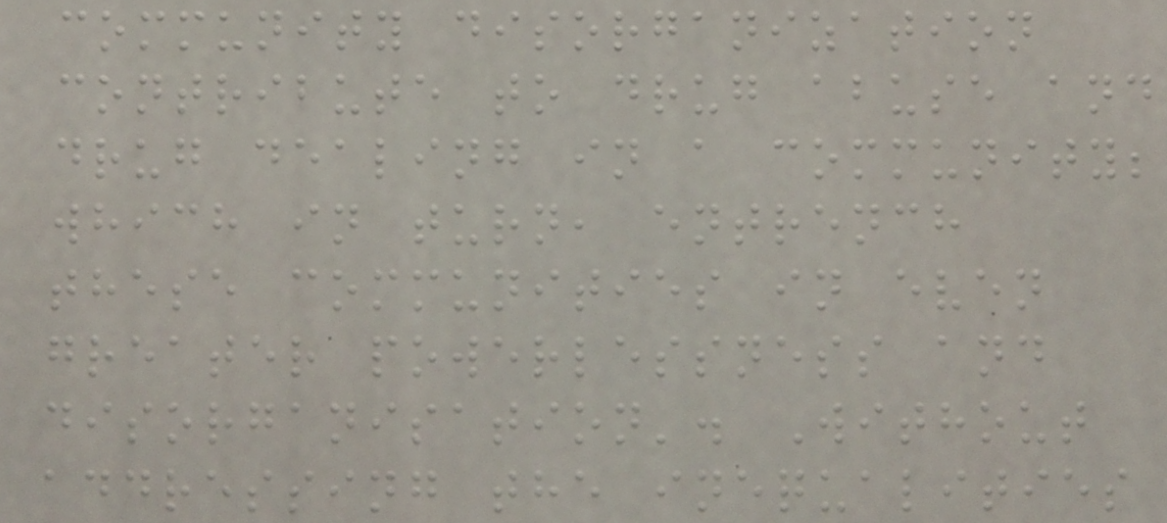community disorganization
contribute to drug abuse and
drug dealing in a community;
which in turn, entrench
these communities in even
greater powerlessness and
disorganisation'. Without
addressing the inequalities
